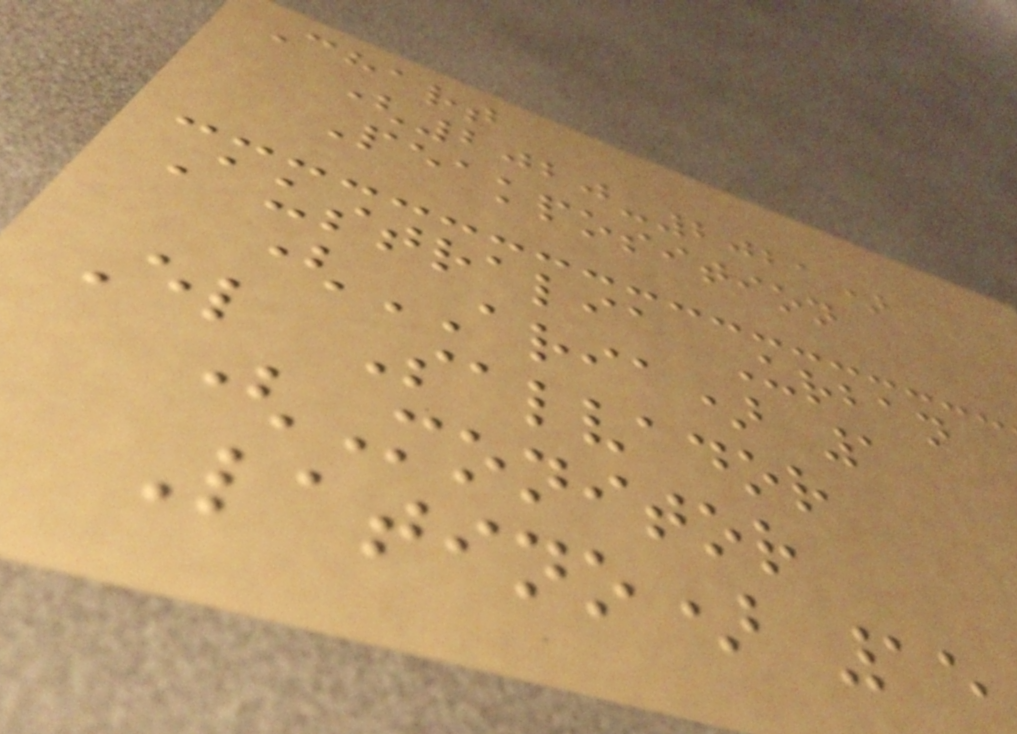Chart
(2020-2021)
Peakposition
Australia Urban
(ARIA) 1
El Salvador
(Monitor
Latino) 15
